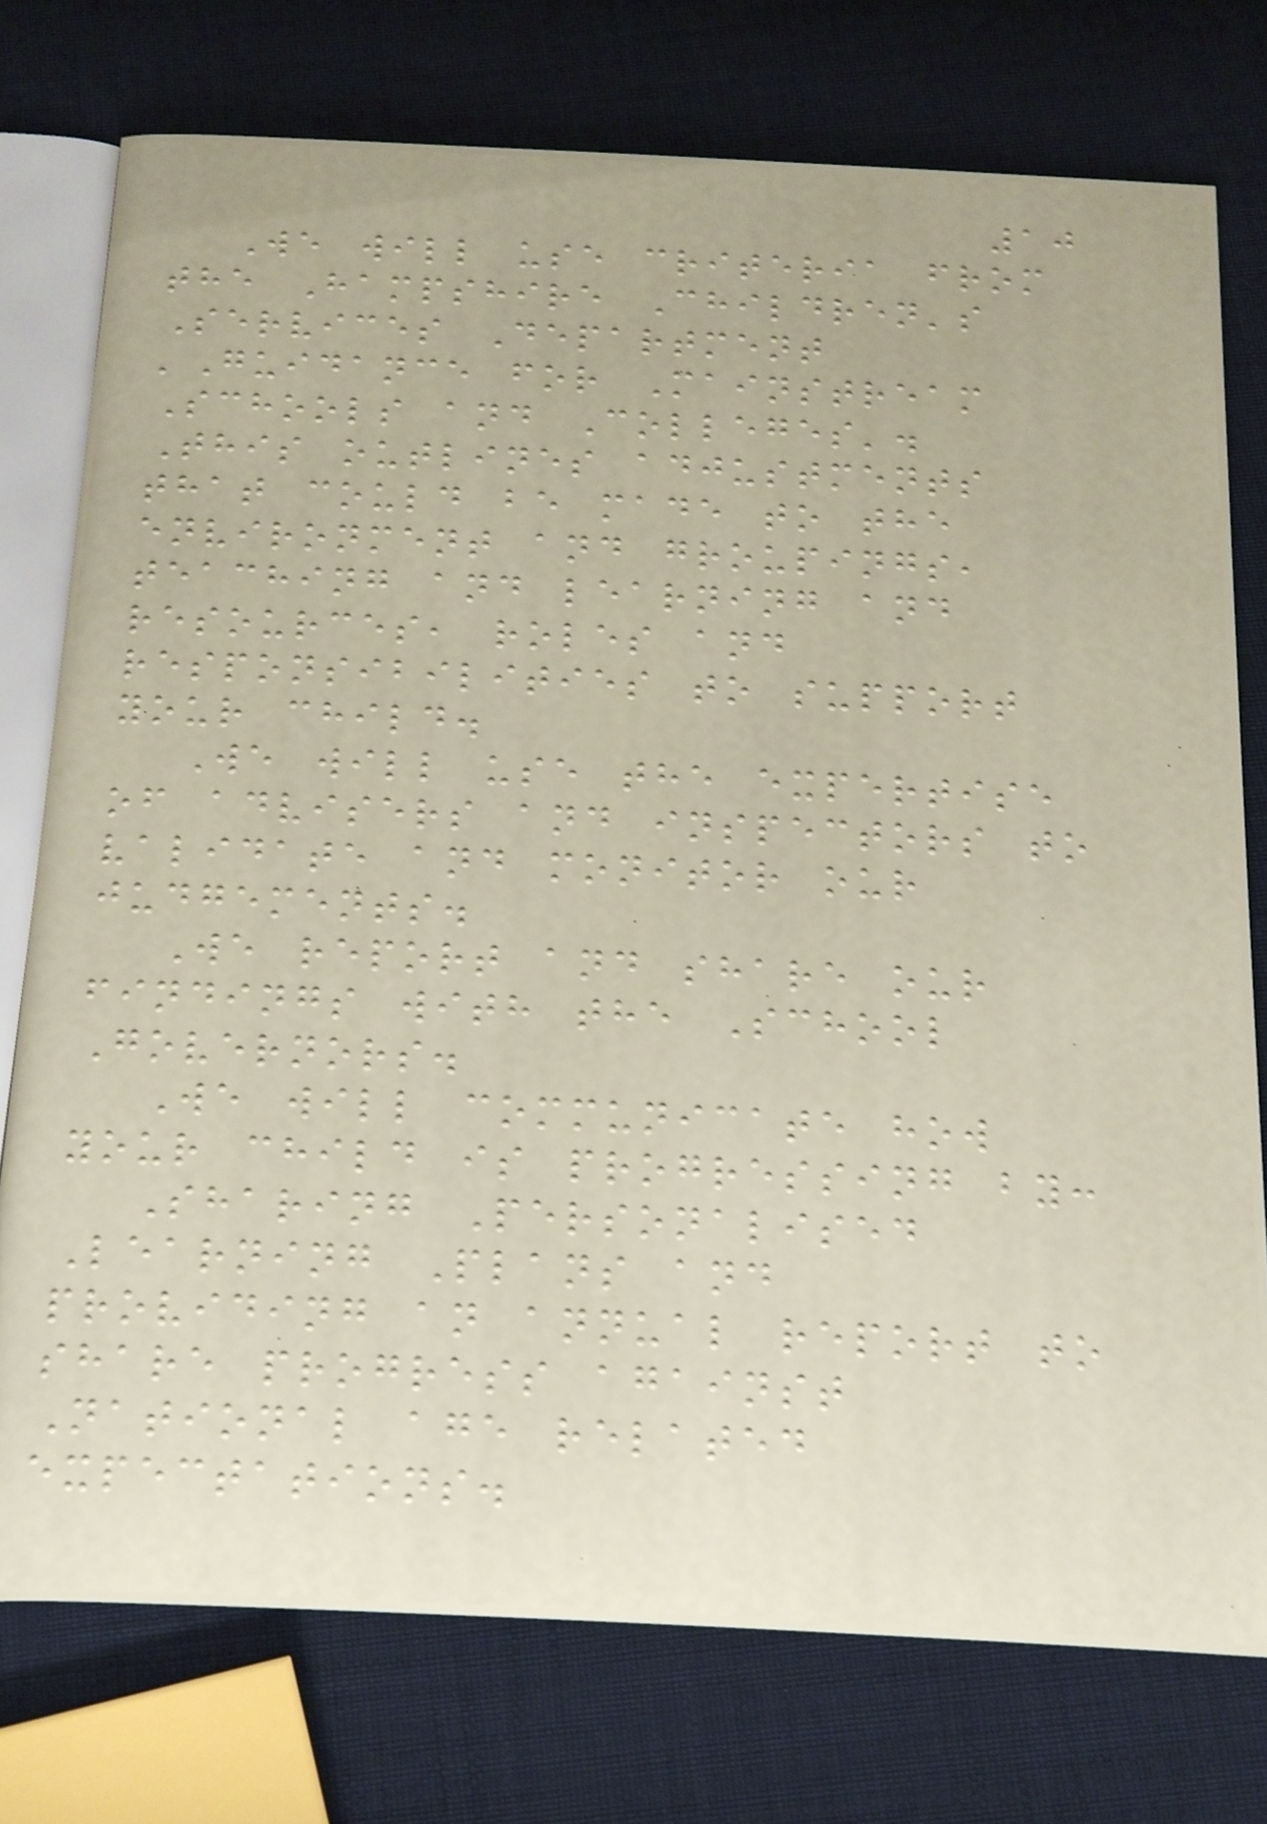10
We will use criteria from
the Hampshire Children's
Services Department
'Guidance for Mainstream
Schools and Colleges'.
This outlines adjustments
that could be made to the
environment and groupings,
teaching and learning and
resources, roles and
responsibilities to support
your child.
We will use the expertise
of advisers and inspectors to
validate and monitor our
judgements.
We report and share our
findings with the School
Governors.
We will communicate how
your child is progressing by:
Sharing Personalised
Learning Plans and
providing an annual report to
share progress against
National age related
expectations.
